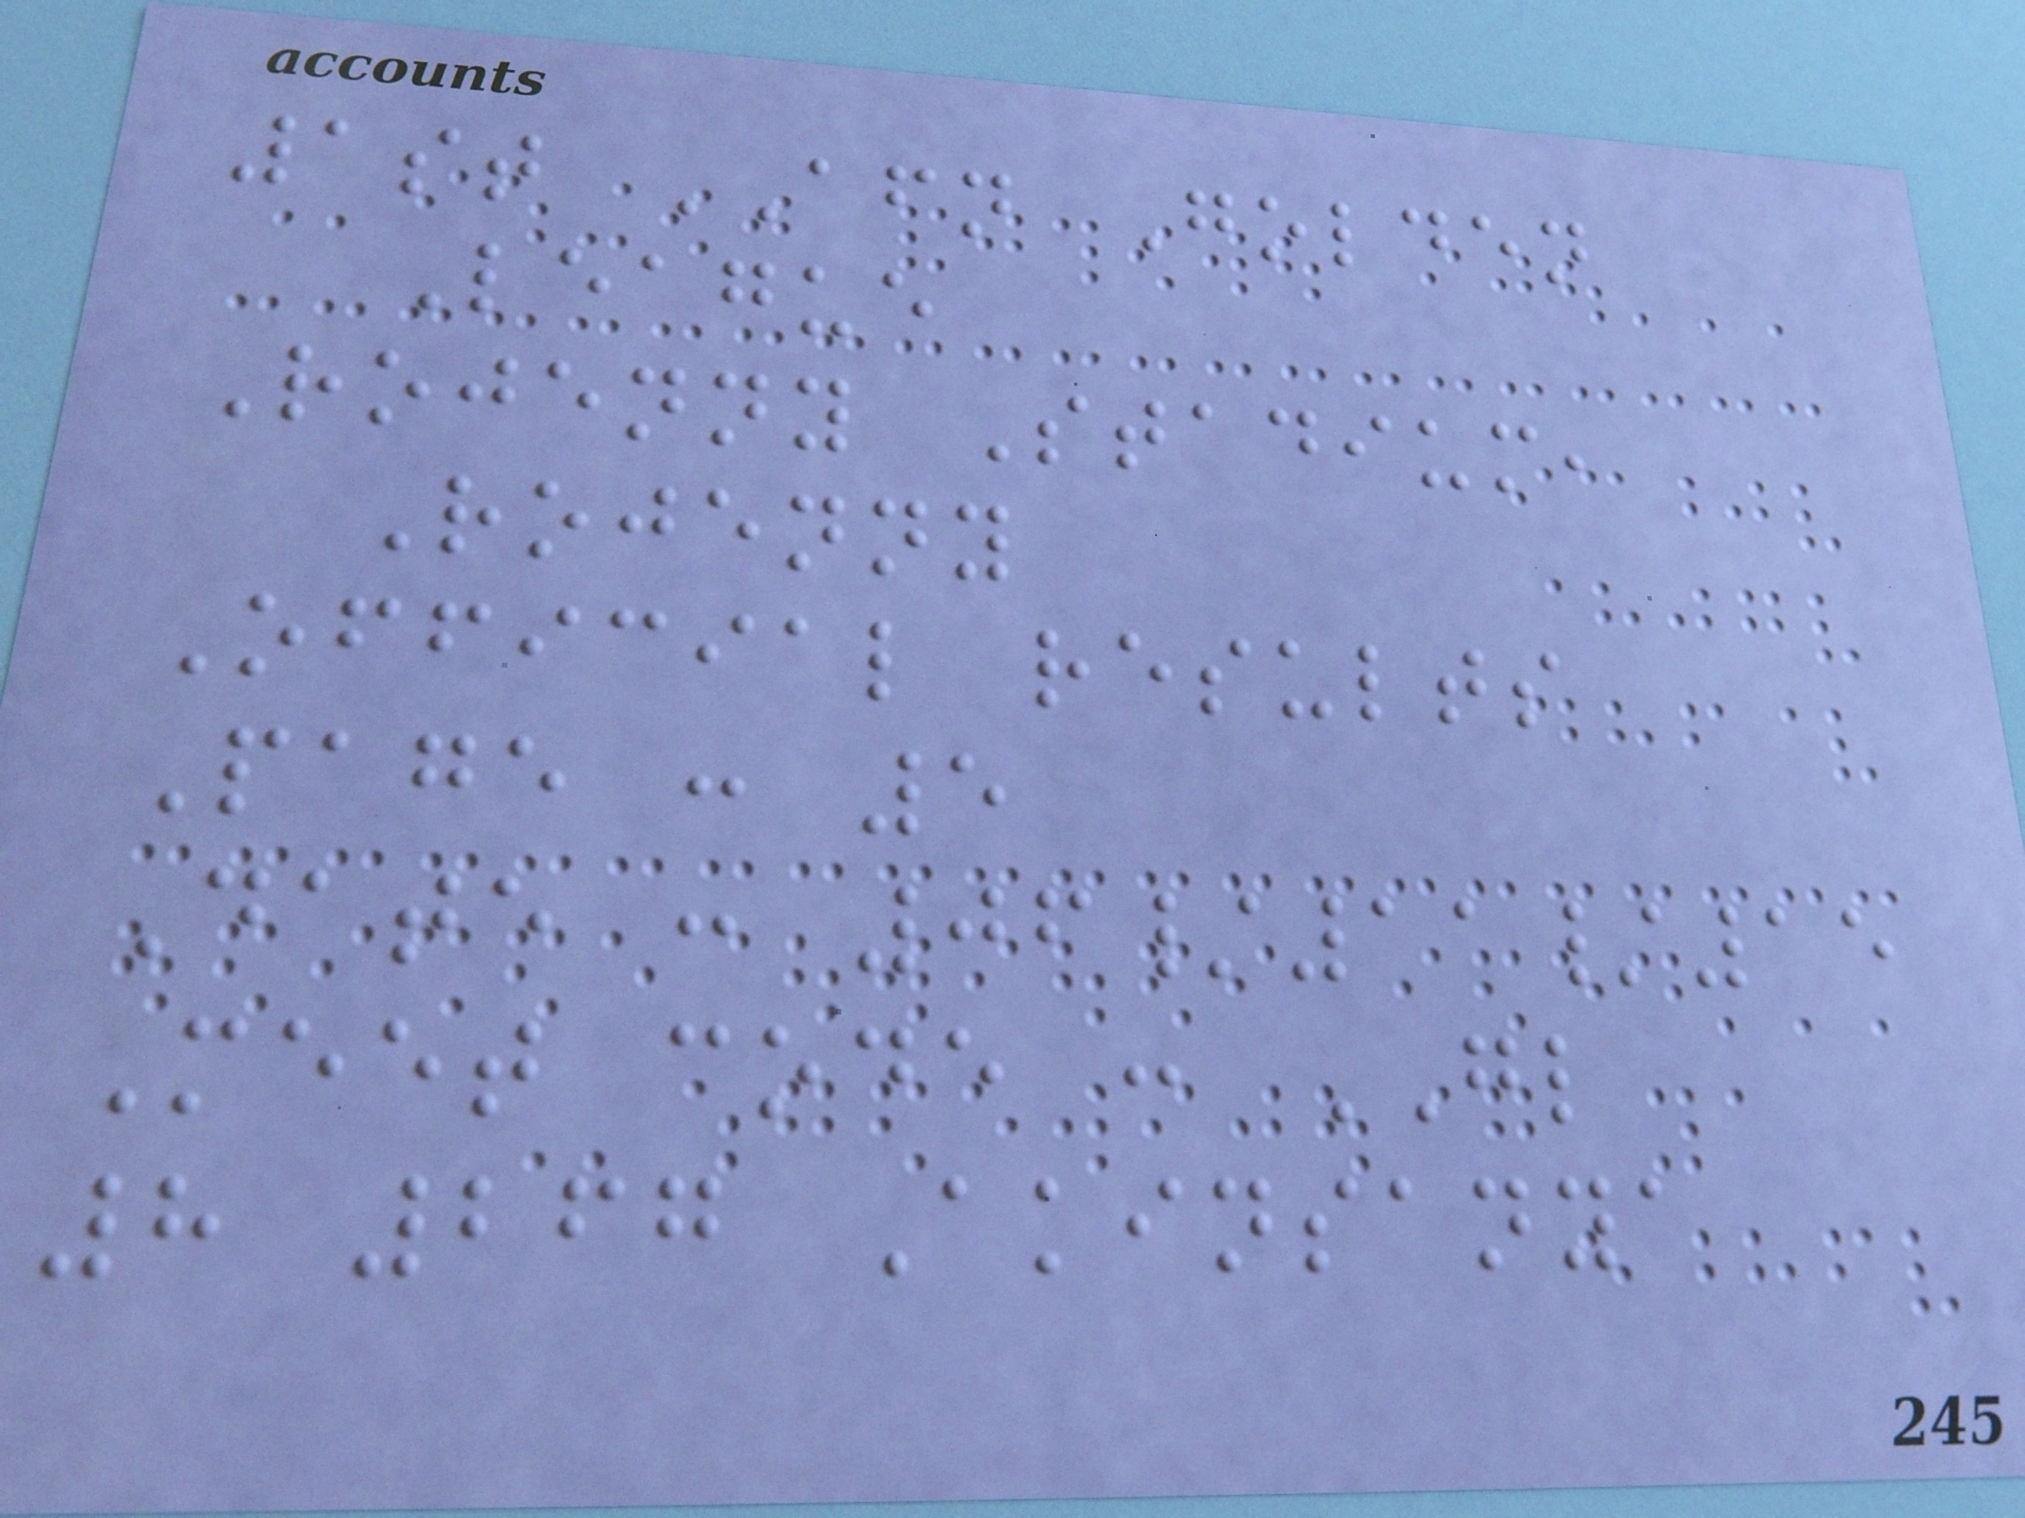1st AFN Golden
League
Rojenny Stadium,
Rojenny
Official results
Page : 5
Date : 06/11/15
Meet code : GL
8 267 Akinsanya
